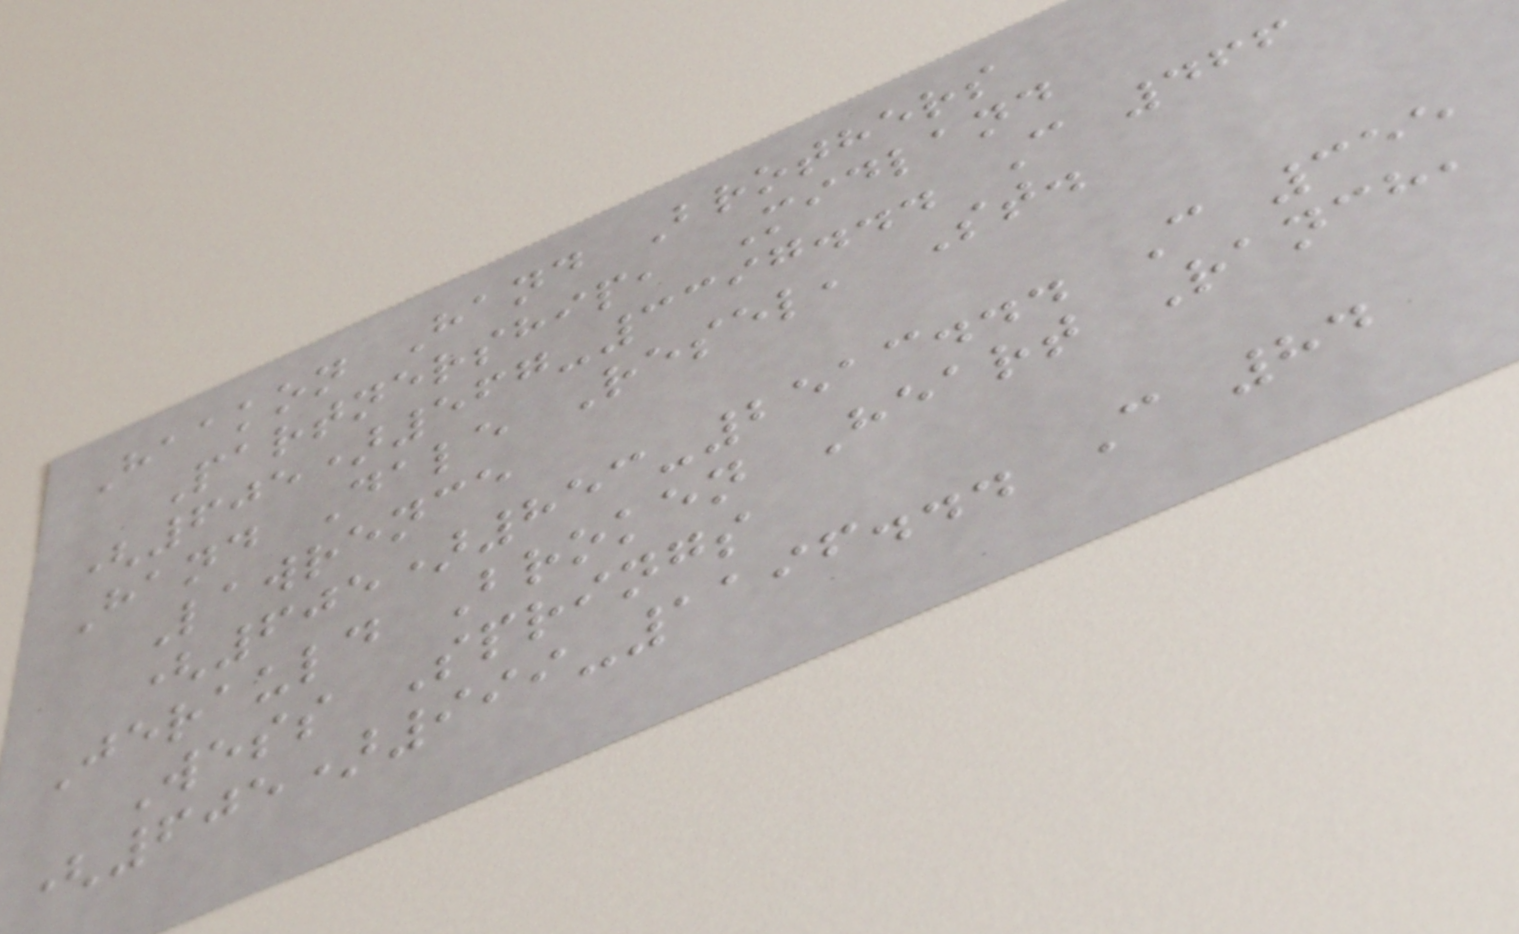Haakon Hand Brothers
Partnership, Midland
(605)567-3397... C 466
Hand Dale Resel, St.
Lawrence
(605)853-2513... C 355
Jerauld Broken Heart Ranch,
Wess Springs
(605)999-1196... C 84
